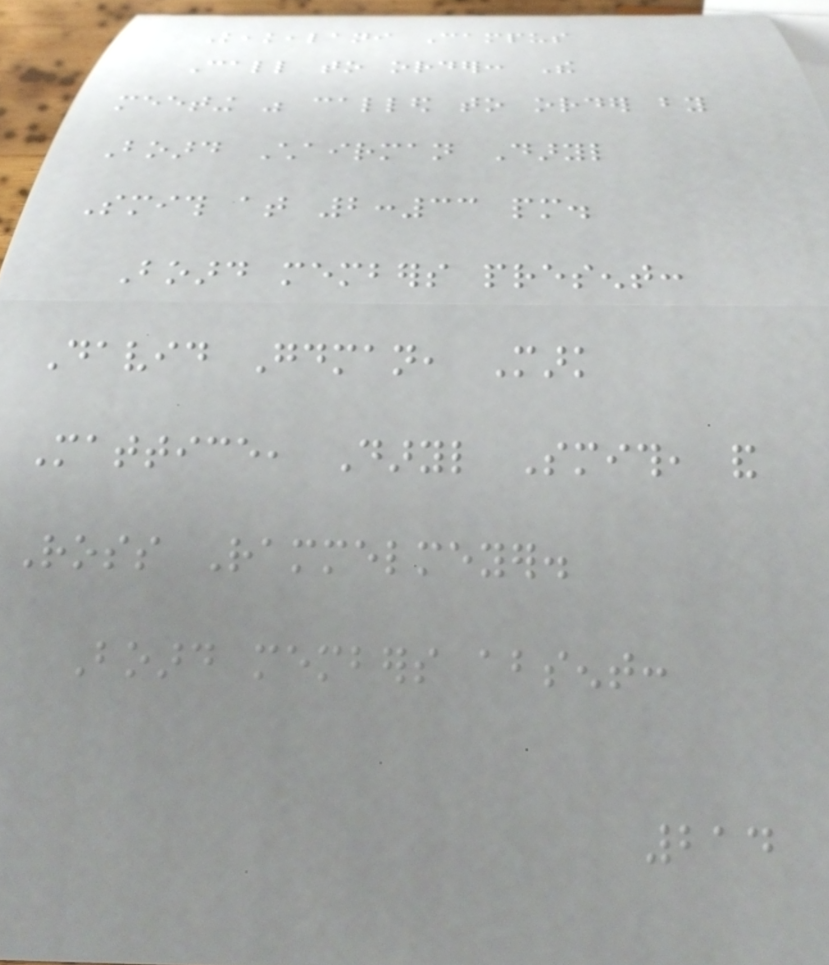Keakealani Campus
Call to order: The
meeting was called to order by
Board Chairman Daryl
Smith at 2:33 pm.
Board members present:
David Goodman, Mark
Mattice, Daryl Smith, and
Ross Rammelmeyer.
Board members absent:
214
